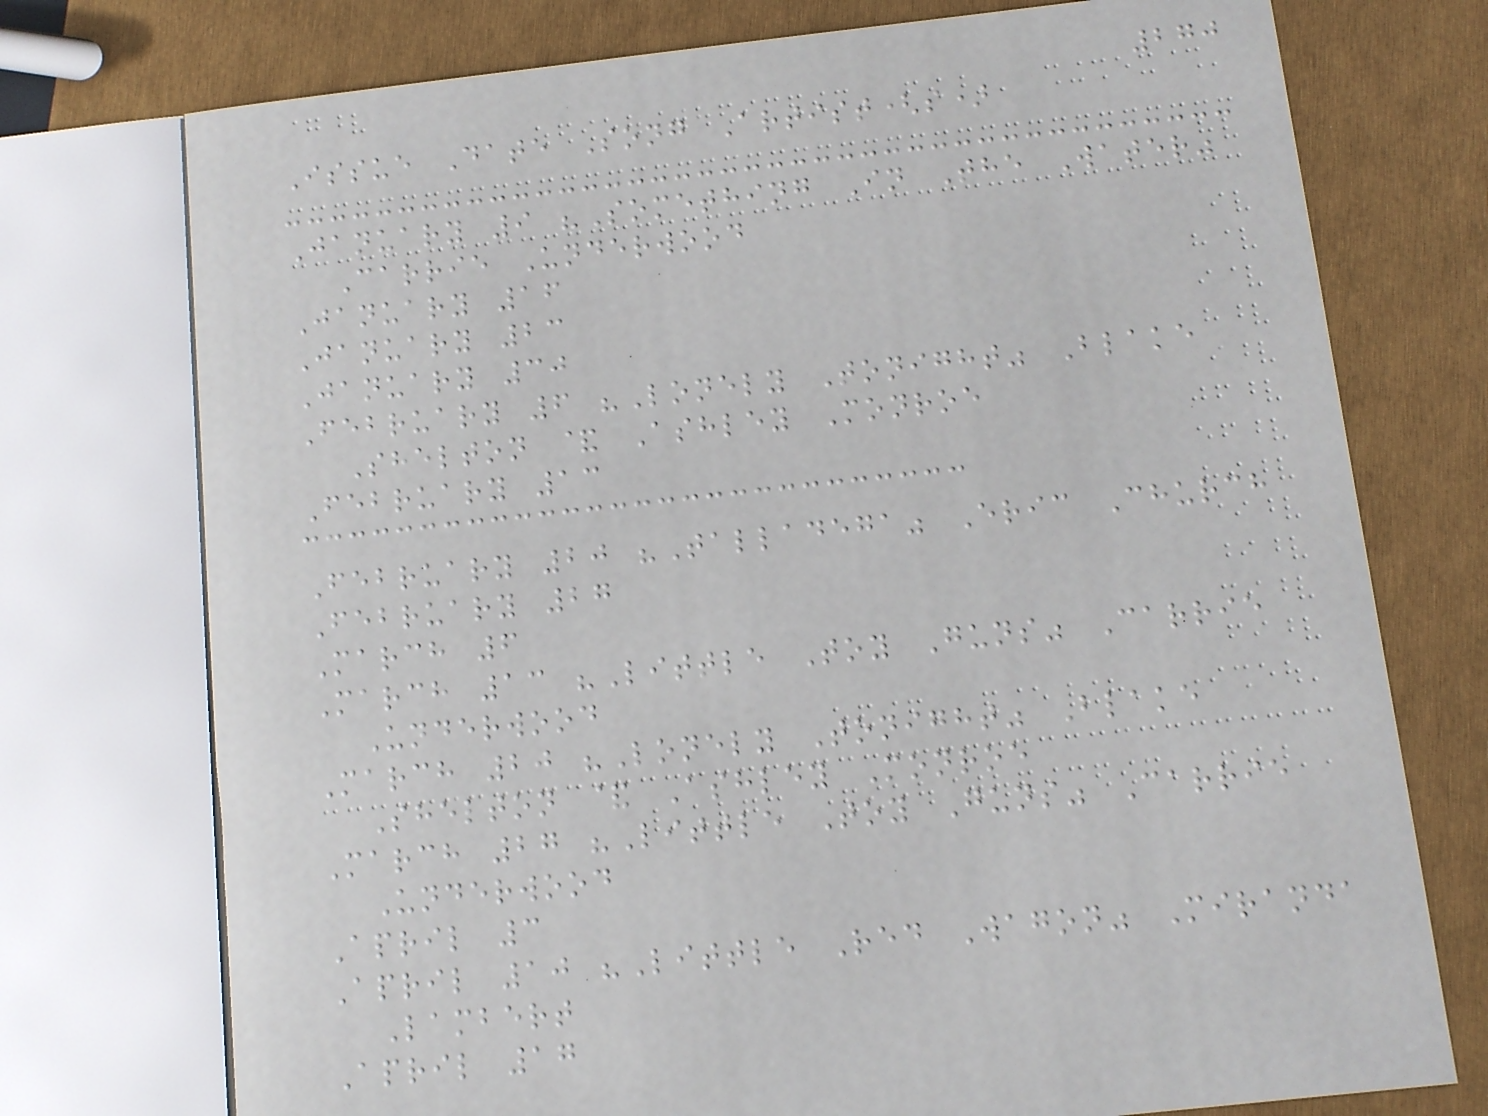270
Issue Date Song Artist(s)
January 9 "Something In The Water"
Carrie Underwood
January 16
January 23
January 30
February 6 "Lonely Tonight" Blake
Shelton & Ashley Monroe
February 13
February 20 "Talladega" Eric Church
February 27
March 6
March 13 "Little Toy Guns" Carrie
Underwood
March 20 "Lonely Tonight" Blake
Shelton & Ashley Monroe
March 27 "Little Toy Guns" Carrie
Underwood
April 3
April 10 "Little Red Wagon" Miranda
Lambert
April 17
